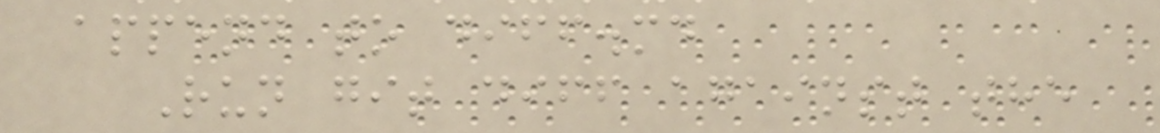append to diff.md
Run git diff against the
